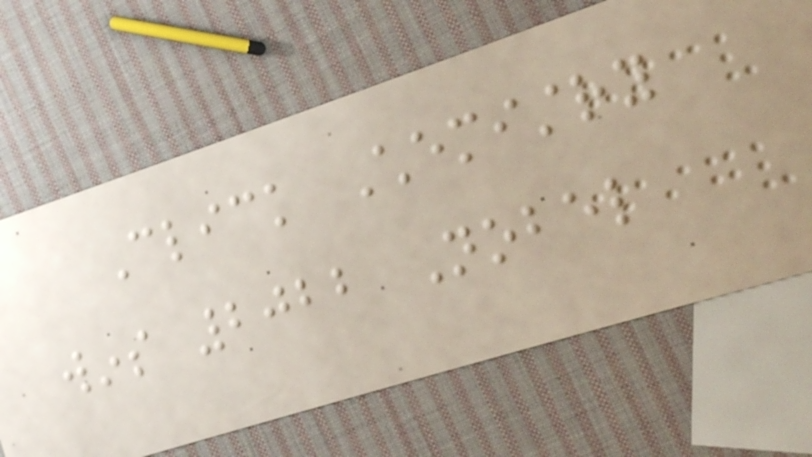Click Chemistry
wins 2022 Nobel
